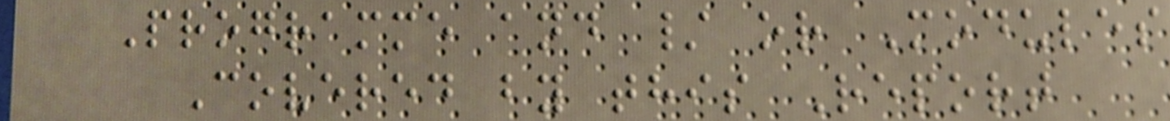Programme and / or Modules
Covered by this Report
